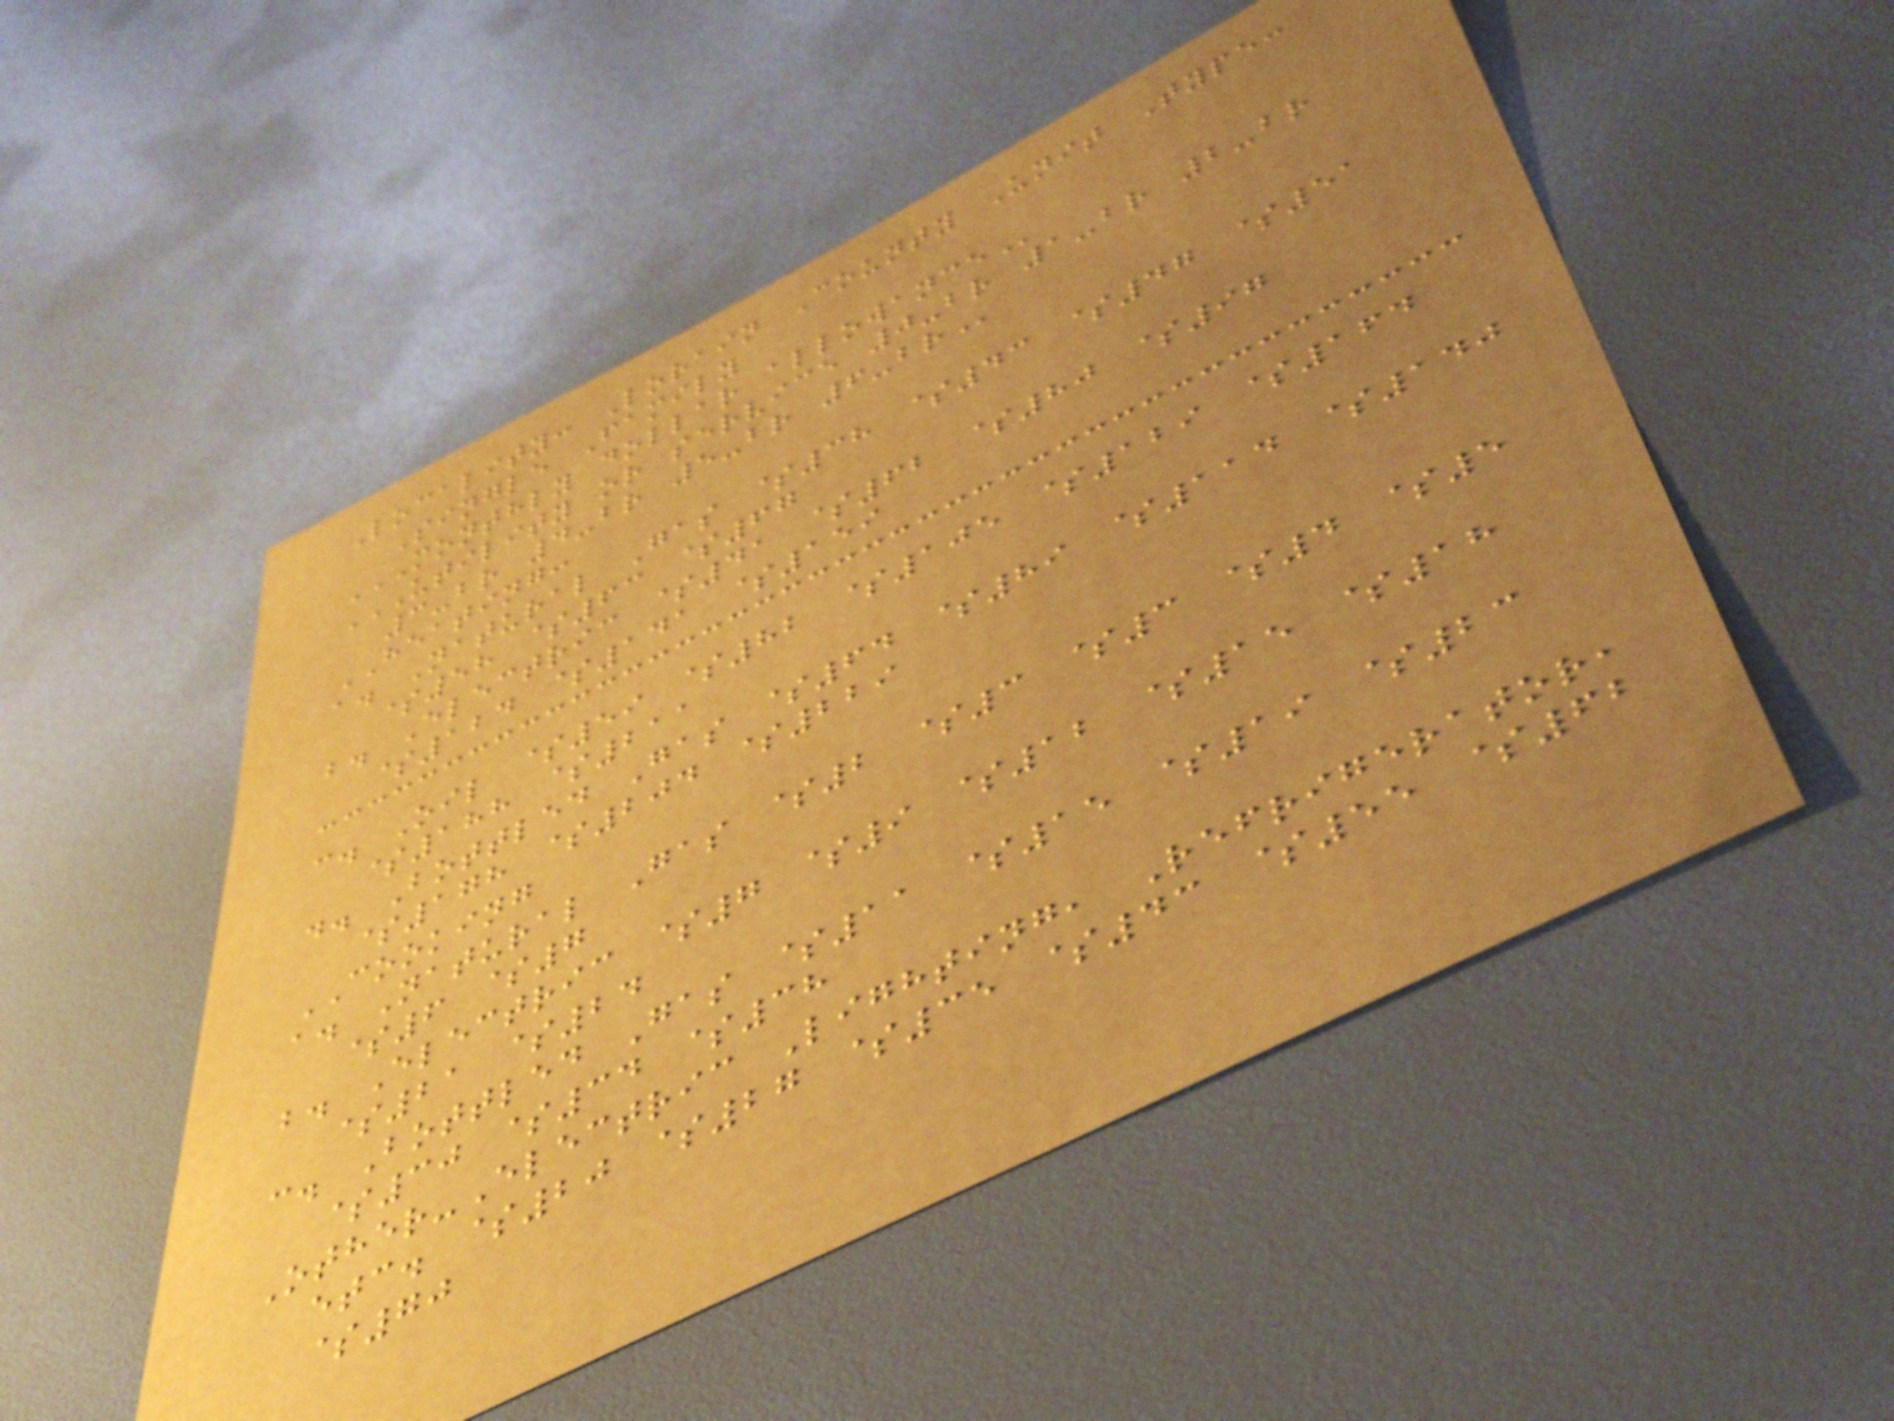Locality: Lorain County Unit Type:
Single Family
MONTHLY DOLLAR ALLOWANCE
UTILITY OR SERVICE 0-BR 1-BR 2-BR
3-BR 4-BR 5-BR 6-BR
HEATING:
a. Natural Gas $38 $43 $47 $51
$58 $63 $67
b. Electric $41 $62 $80 $97
$124 $141 $159
c. Oil $59 $82 $105 $129 $164
$188 $211
d. Bottled Gas $64 $89 $114 $140
$178 $204 $229
COOKING
a. Natural Gas $2 $3 $3 $4 $5
$6 $7
b. Electric $7 $9 $12 $15 $18
$21 $24
c. Bottled Gas $11 $15 $19 $23
$30 $34 $38
Other-Electric Lighting, Refrigerator,
etc. $20 $27 $35 $43 $55 $62
$70
